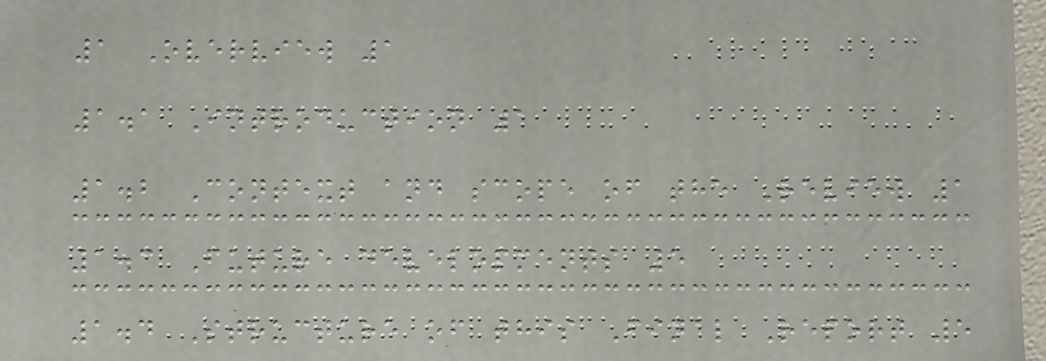1 Overview 1
1.1 Introduction 1
1.2 Context and scope of the Review 1
1.3 Future developments 5
1.4 Structure of this Final Report 5
